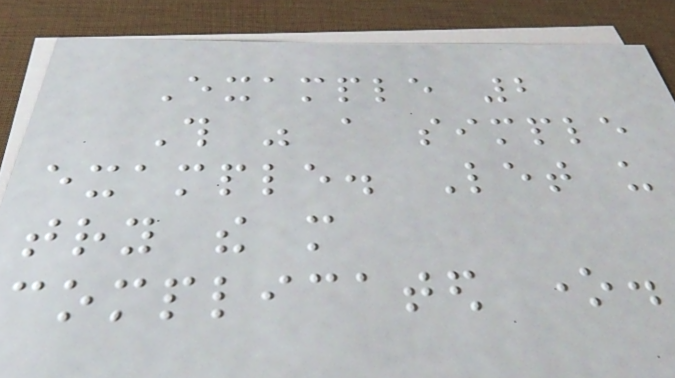Example 2
This was a simple
example. Let us
try the more
complicated one.
